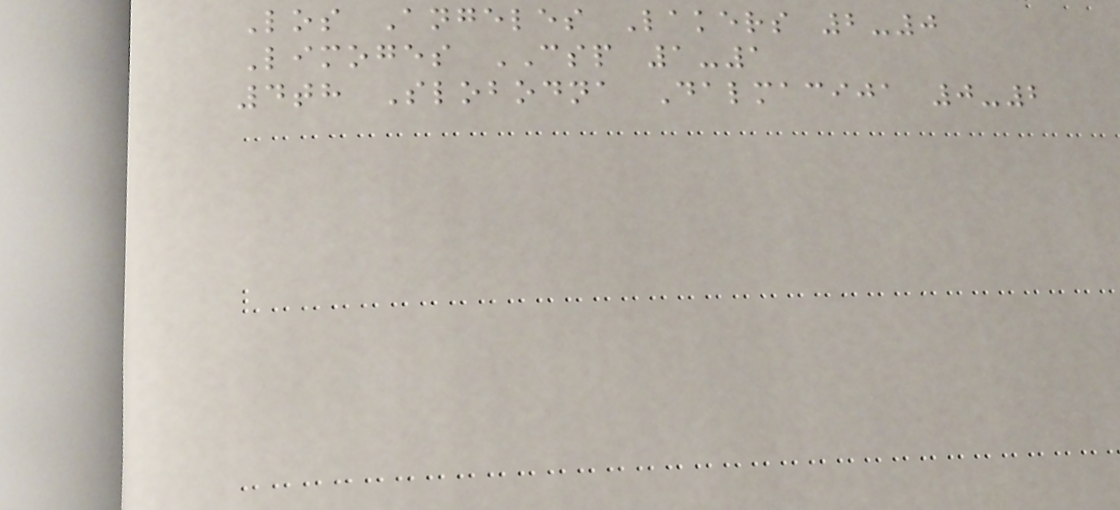Los Angeles Lakers 2-0
Limoges CSP 1-1
4th Slobodna Dalmacija 0-2
